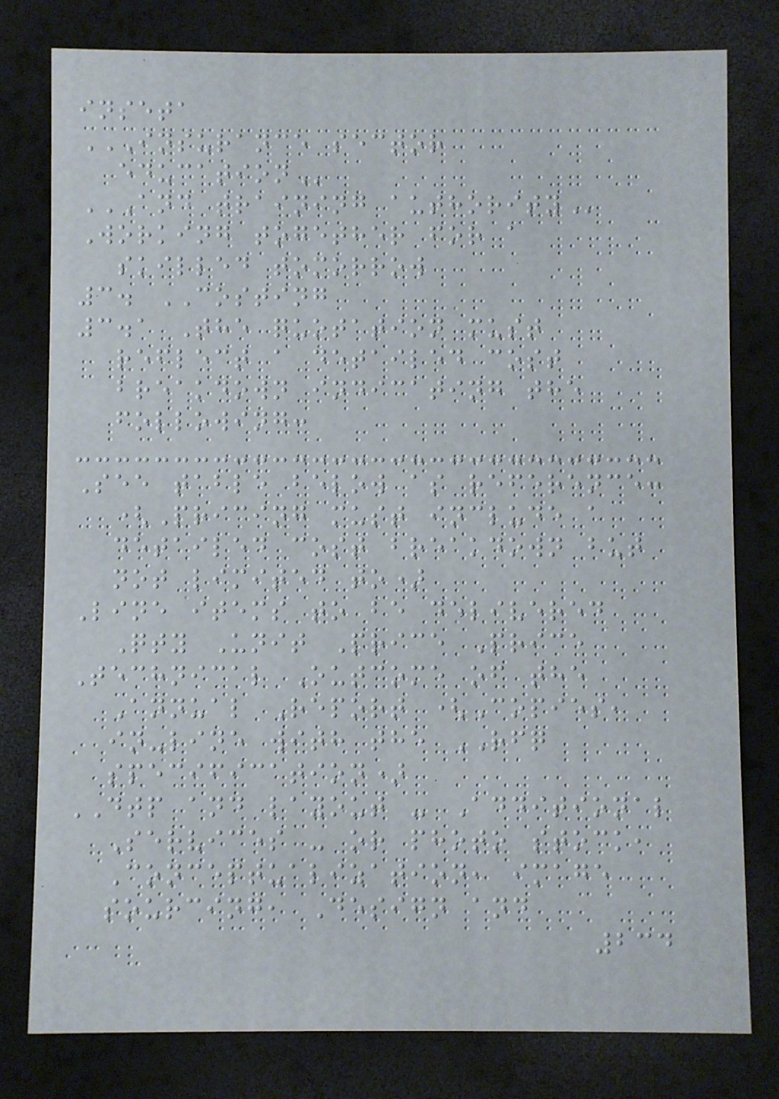inseta
INSURANCE SECTOR
EDUCATION
AND TRAINING AUTHORITY
Working together for a
skilled tomorrow
3. COSTING
3.1 The quotation must
reflect a detailed cost
breakdown indicating the
following:
See table below as reference:
(Pricing must include a
detailed cost breakdown but
not limited to)
Line items to be delivered
Qty Unit Price Price
Technical Outcome of the
Annual Report (Copies,
in-line with the RFQ
specification)
DTP and layout - Additional
Services - or photo stock,
Conceptualization, image
sourcing, Design and
234
